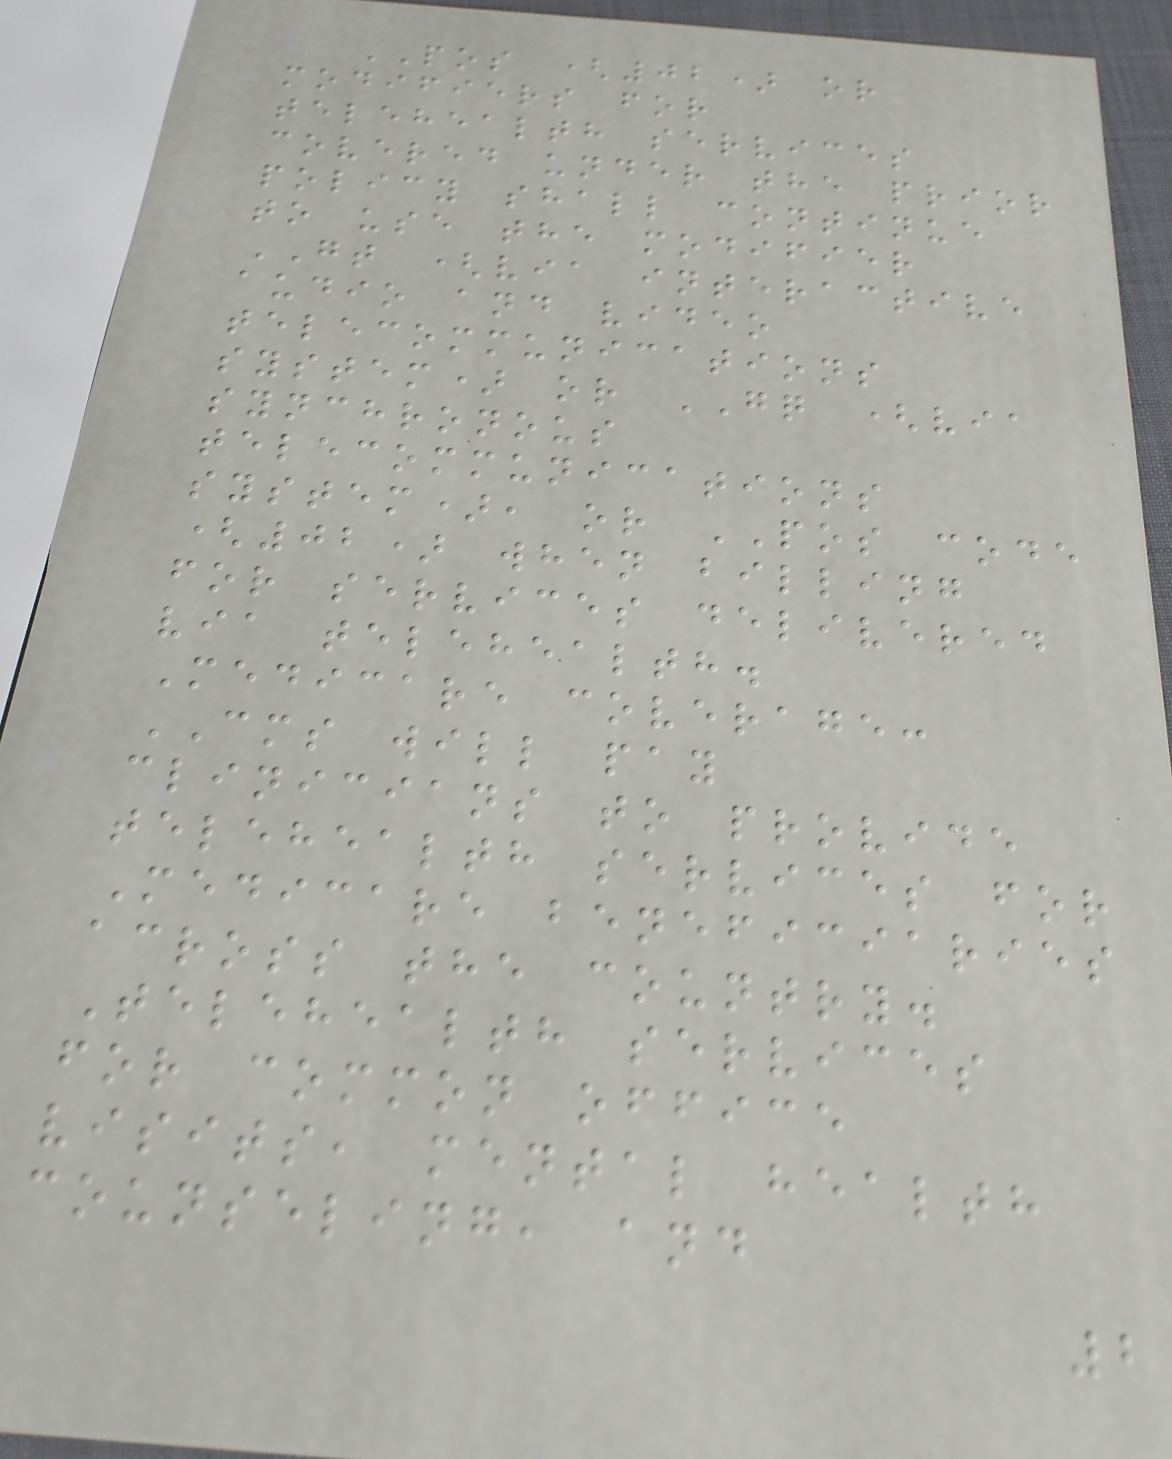POS (02) or
modifiers for
telehealth services
covered under the prior
policy shall continue
to use the modifier
GT (via interactive
audio and video
telecommunications
system) or GQ (via
synchronous
telecommunications
system), or POS code
(02) when billing
for services delivered
via telehealth.
Medicare coverage:
CMS will pay
clinicians to provide
telehealth services for
Medicare beneficiaries
across the country.
Telehealth services
for common office
visits, mental health
counseling, and
2
